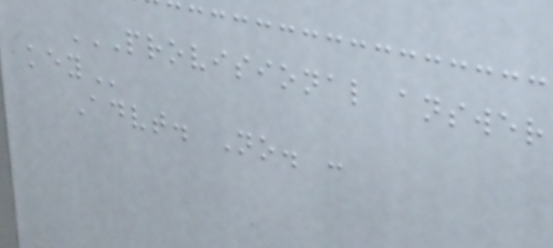PROVISIONAL ANSWER
KEY
Advt. No. :
